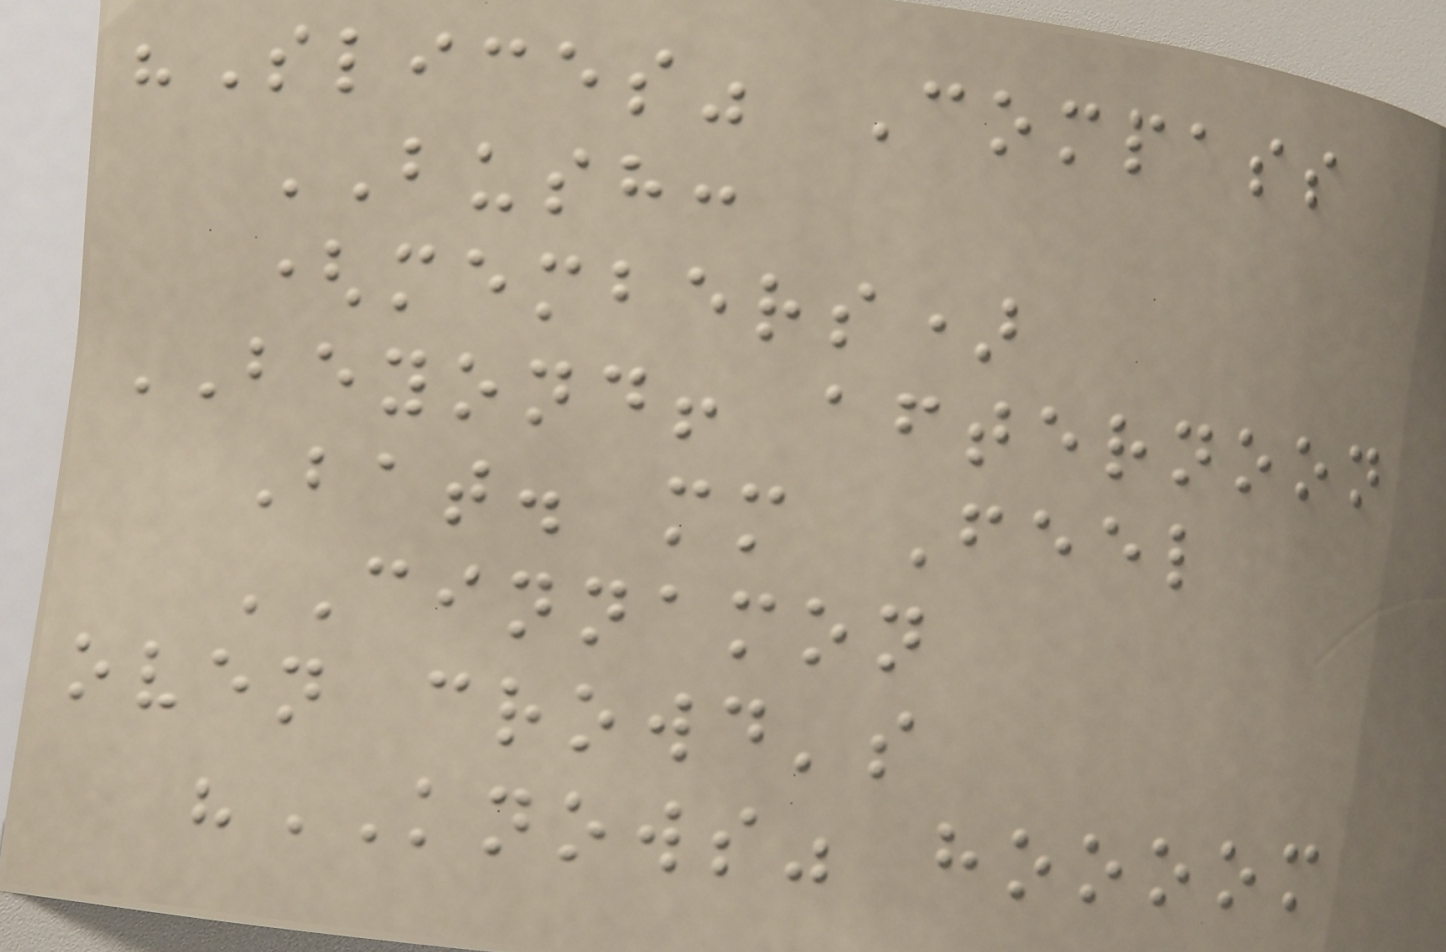"Slices" Compass
BUSH:
(members)
BEYOND! afternoon
Bat. mm Feel
CINNAMON
oven crowd's
"KNOWS" hoooom
